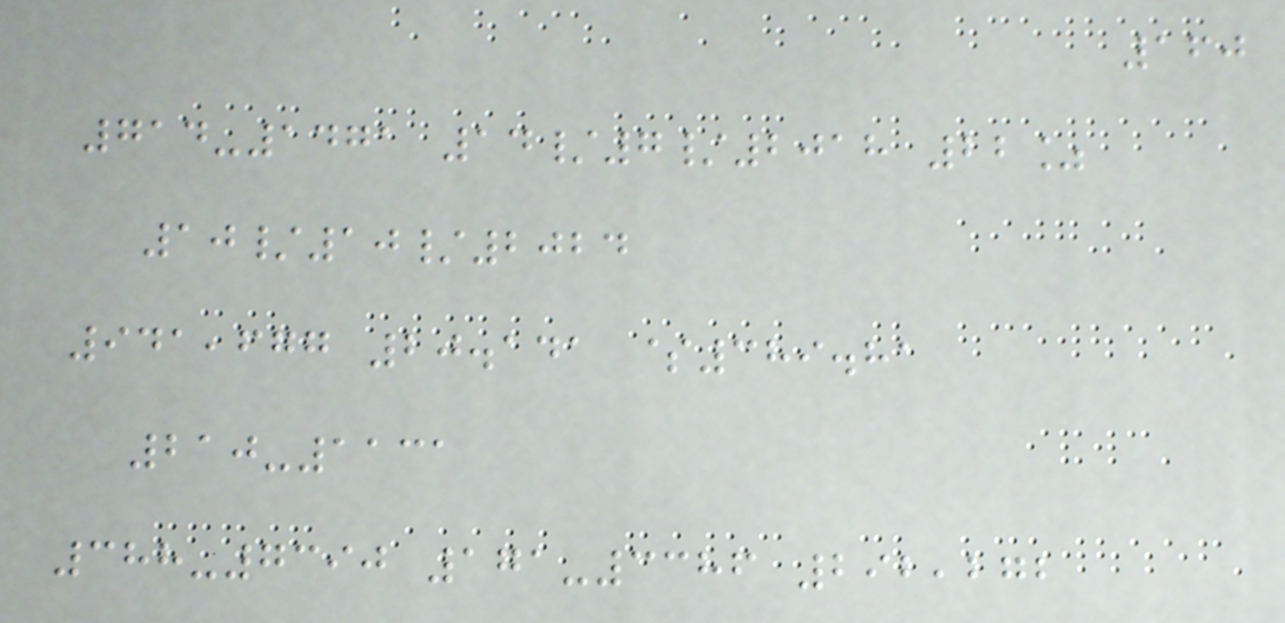160
714-1471 14/7/2018 22%
10/10/2024
941,677 20.141 $389.81
210-1131
388-7390 171-3386 292,272
